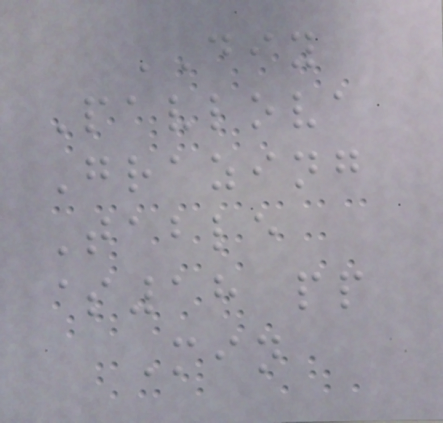DIY
Pavlova
Grazing
Table
$18 pp
Min
